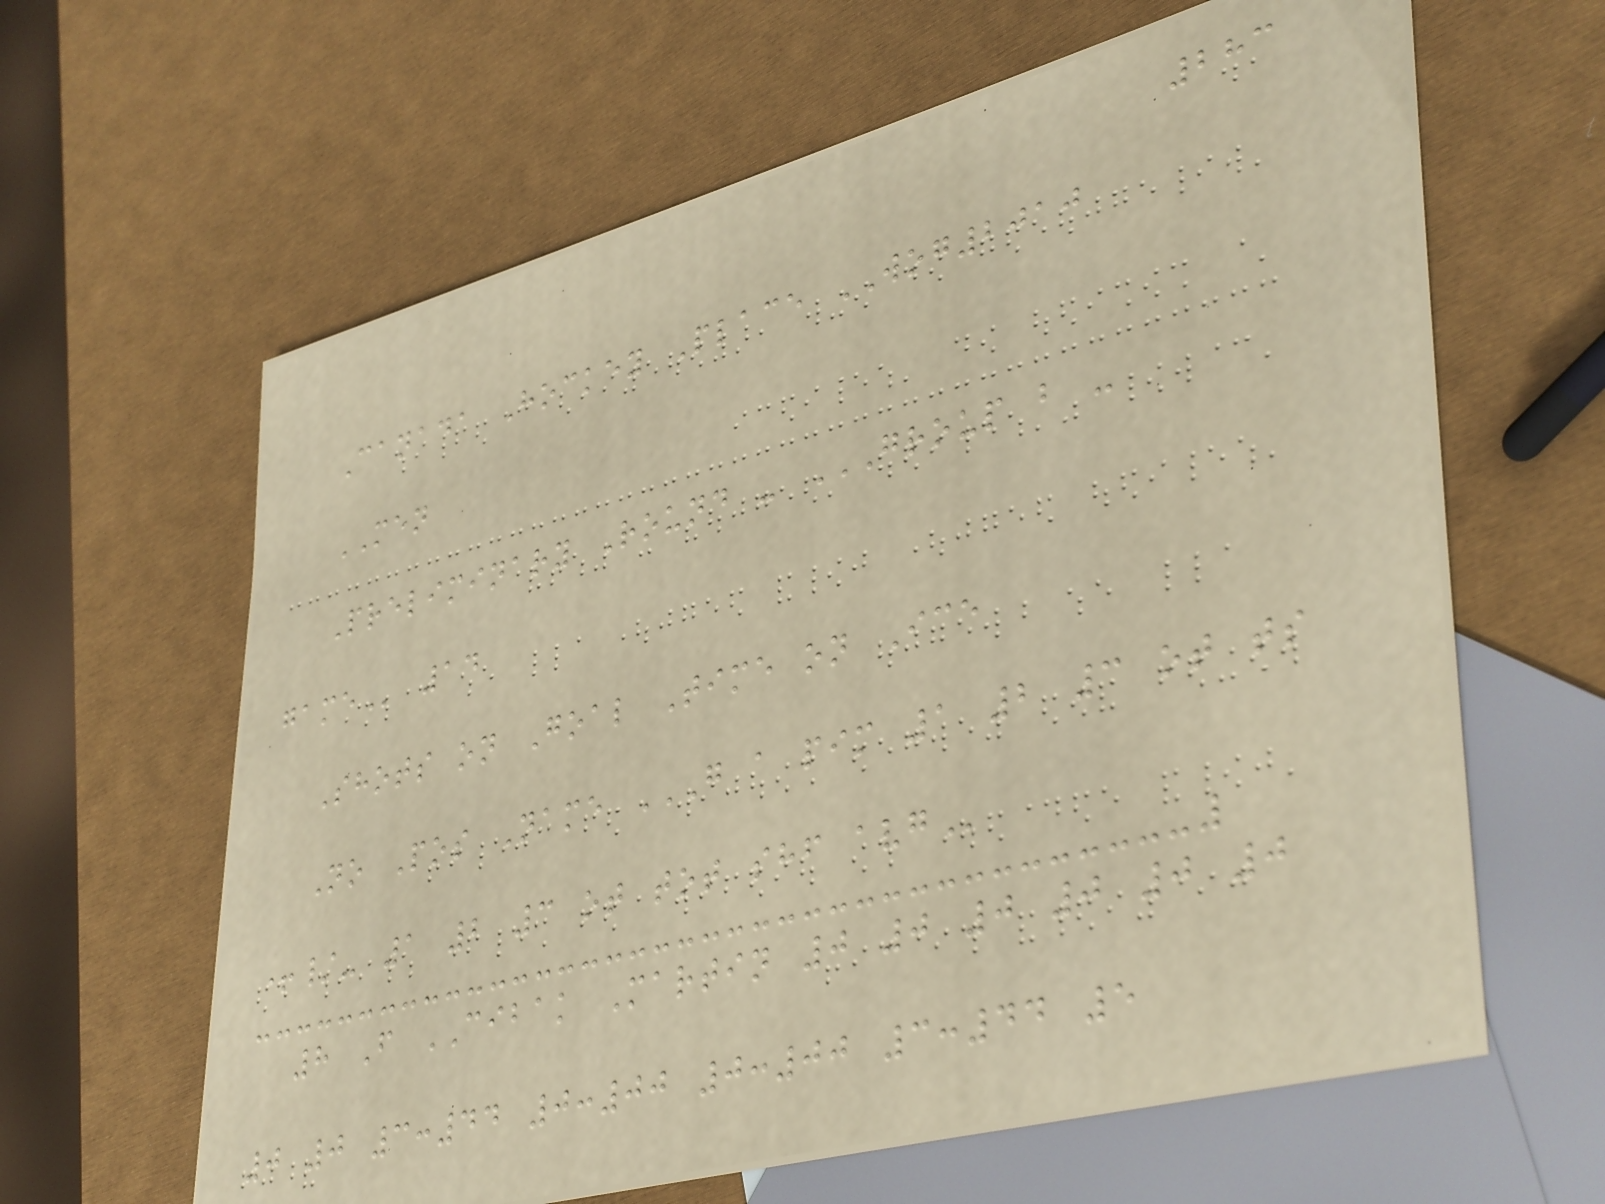283
Canada Hockey Place WOG2010
MEN
Preliminary Round - GROUP B -
GAME 14
Shots on Goal Time on Ice
No Pos Name G A PIM 1 2 3 OT TS
+/- 1 2 3 OT TOT SHF AVG
8 F CIBAK Martin 0 0 0 0 0 0
0 0 3:44 0:00 0:00 3:44 5
